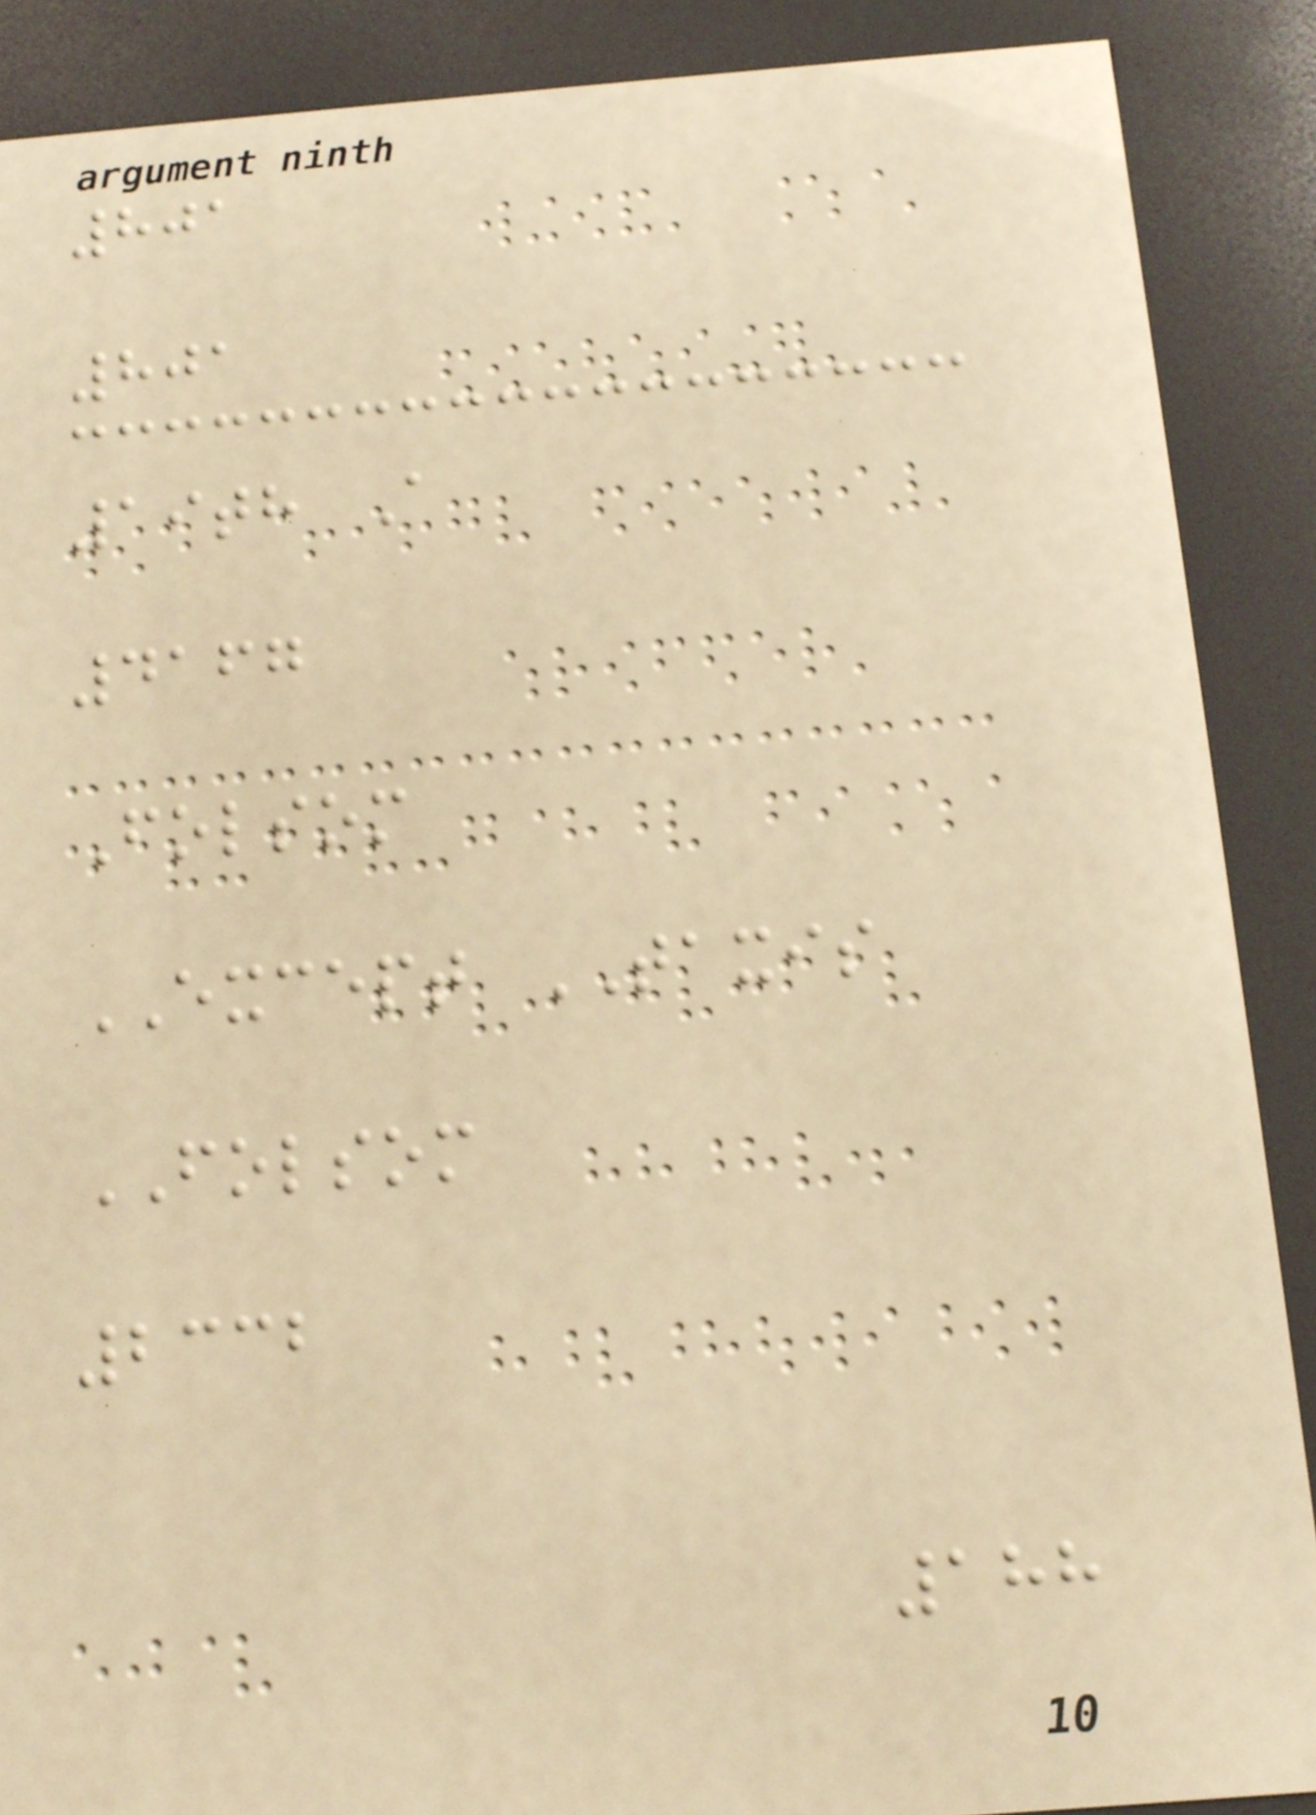801
801
19th A
4167
Folsom
EXCEPT TAXIS
FOLSOM
2332
188
